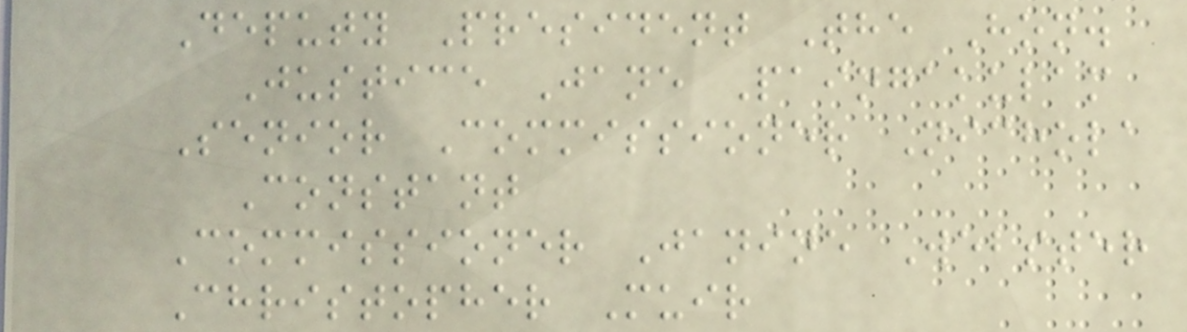Deputy President The Hon.
Justice Jane Paingakulam
Senior Commissioner Nichola
Constant
Commissioner Janine Webster
Christopher Muir
